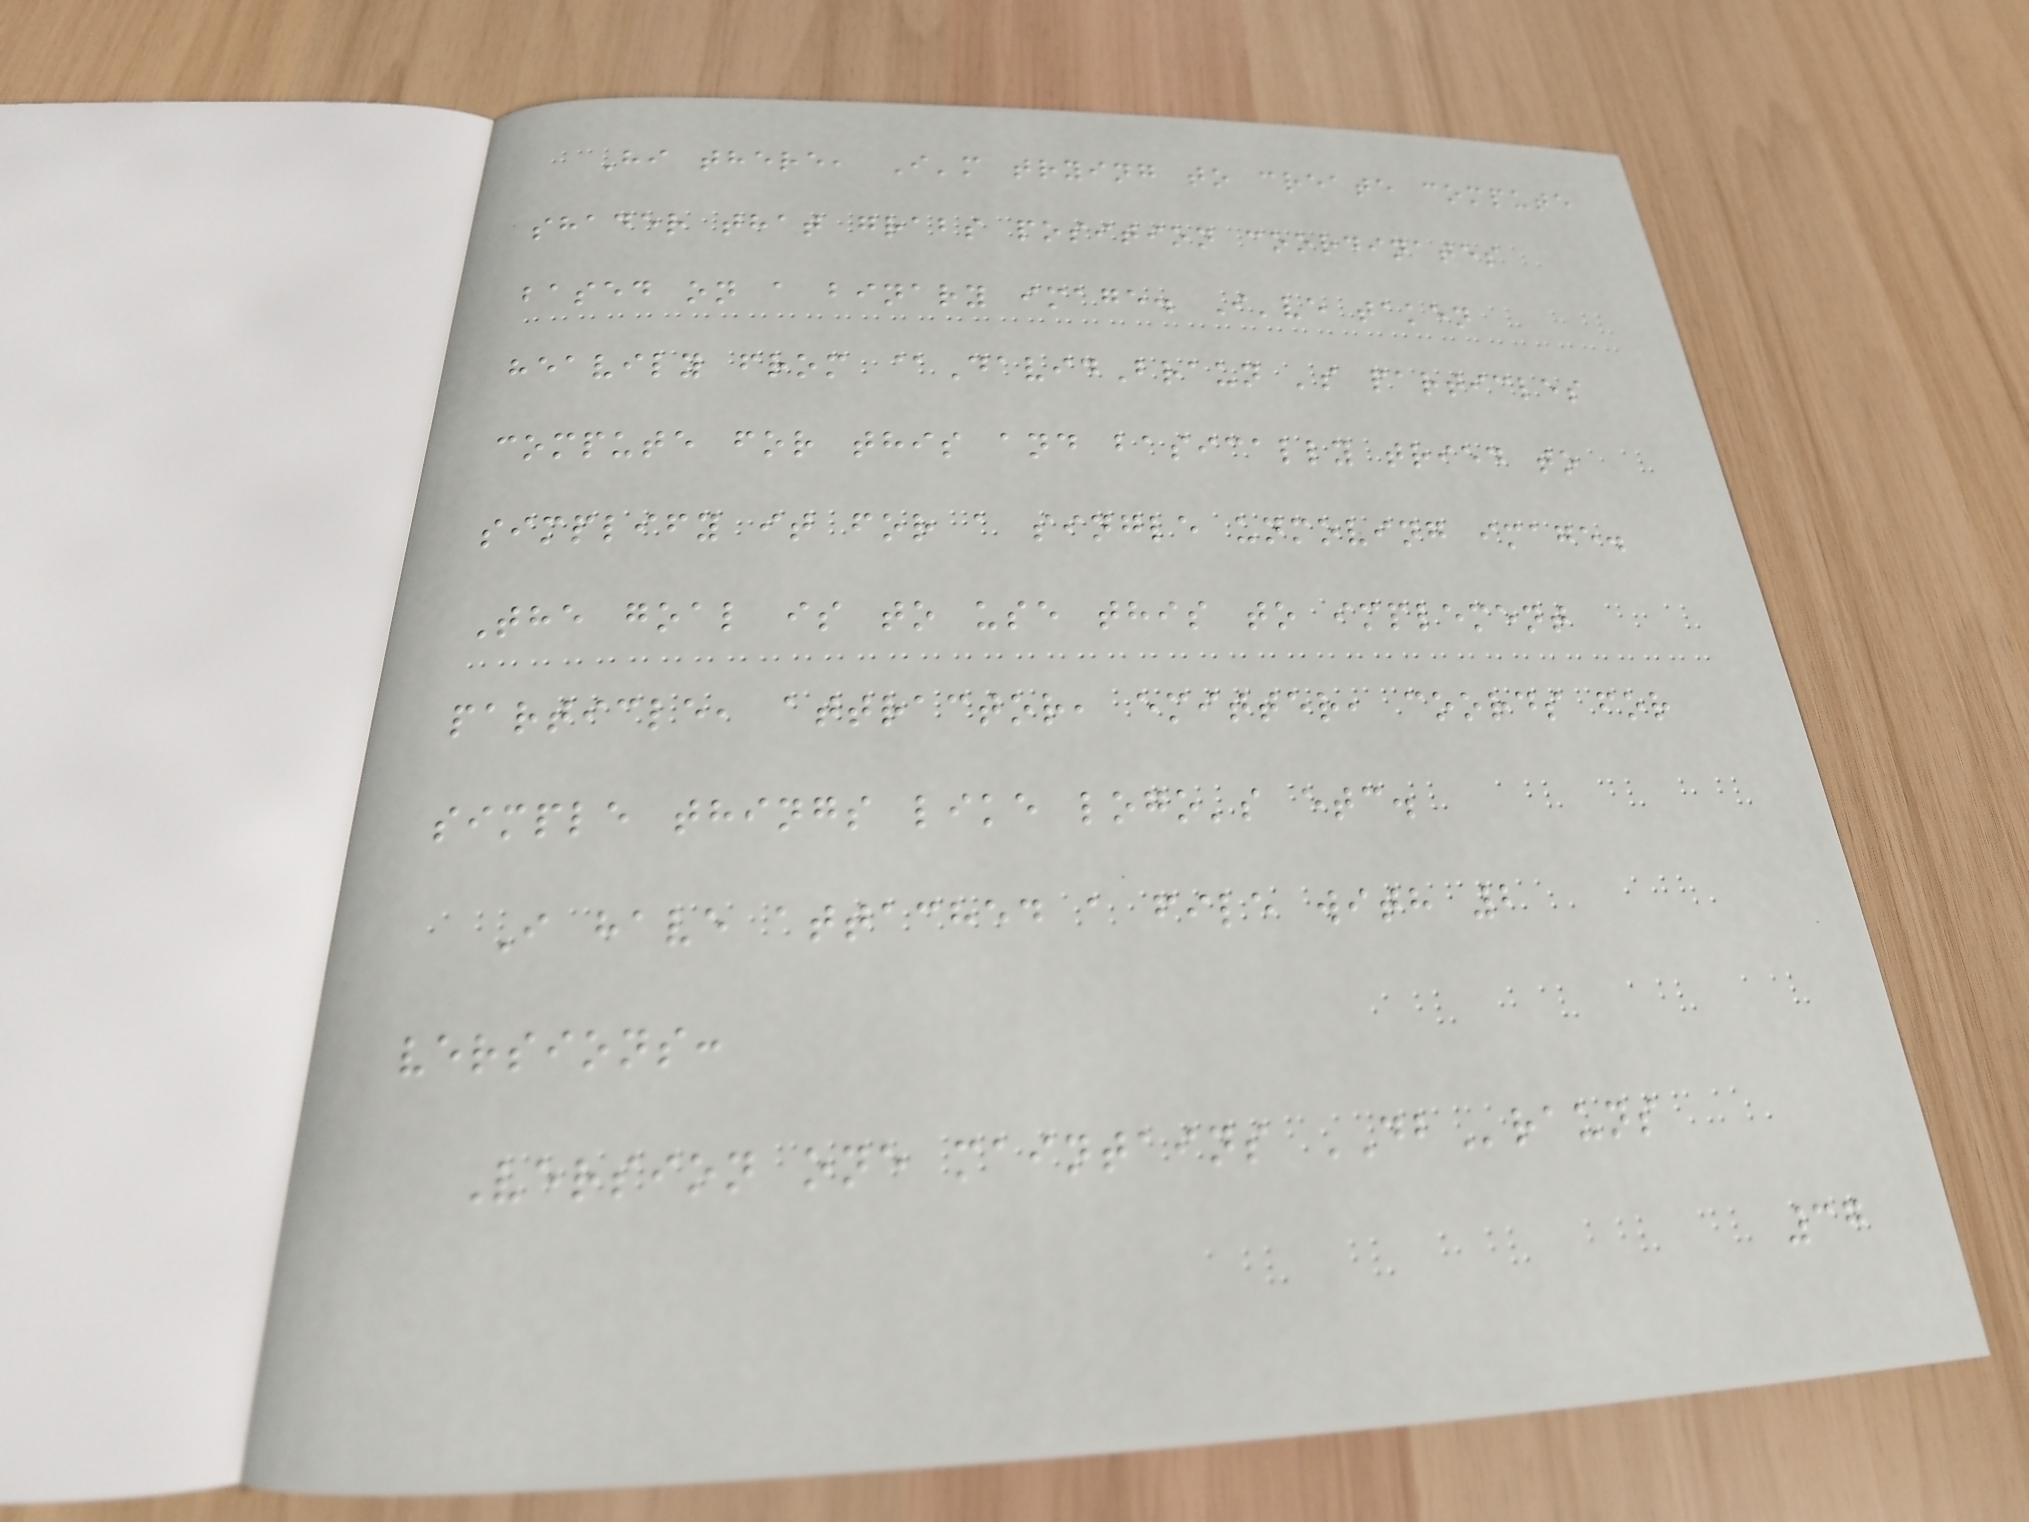Hi there, I'm trying to create compute
shader that grabs position coordinates
based on a binary image. I've taken
heavily from @DavidBraun 's particles
compute for this and basically tried to
simplify it for a single unmoving image.
The goal is to use this to implement
particle, attractor, emitter, coords for
simple things like logo's etc.
I have attached a file with 2
versions:
Version one maintains DBrauns
37
